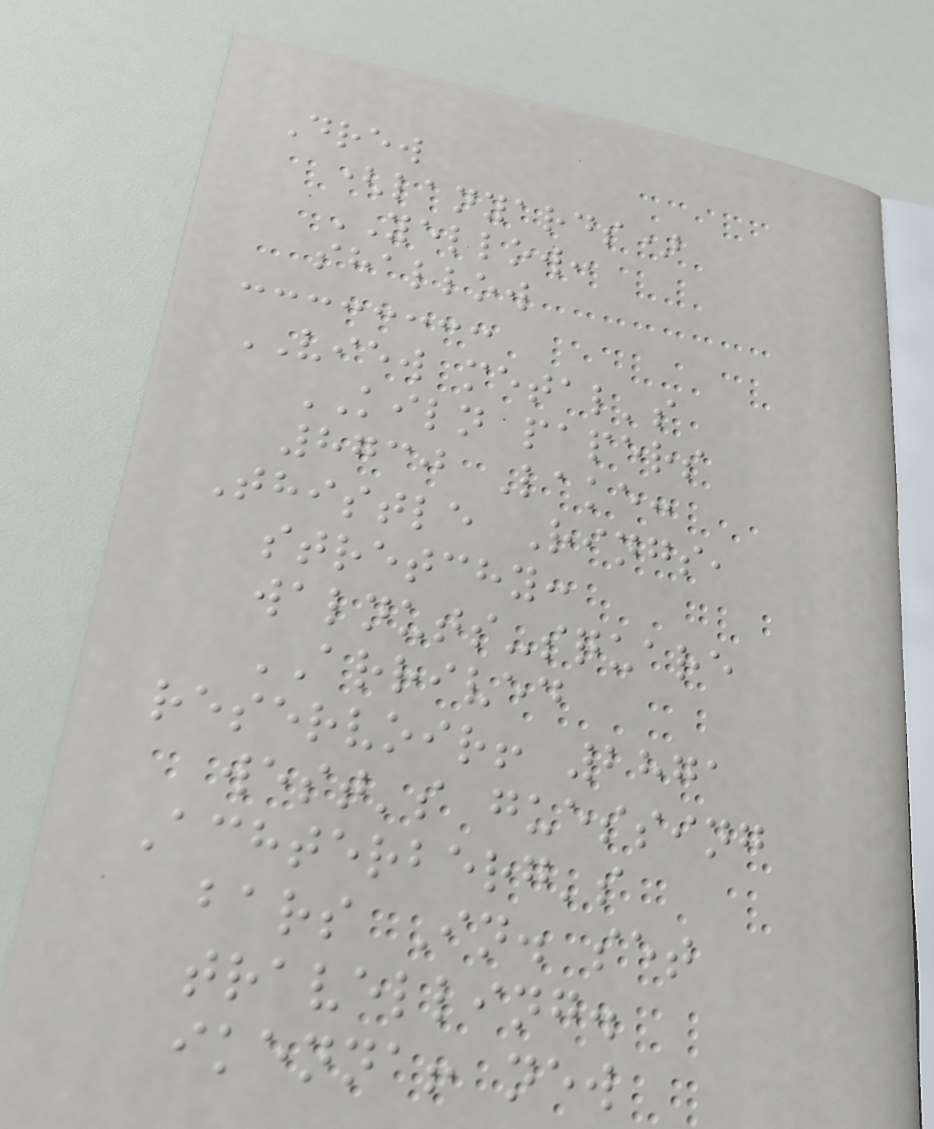Drew
(lanyards)
YELLOW:
shallow
VIEW metal's
KILN papers
8730 Lake:
Thistle Rings,
stretchy:
walnuts-square
ARRIVED
reservoir! 2871
west's guessing
Achterberg's
bars In. set
travelling.
ikenna! new
